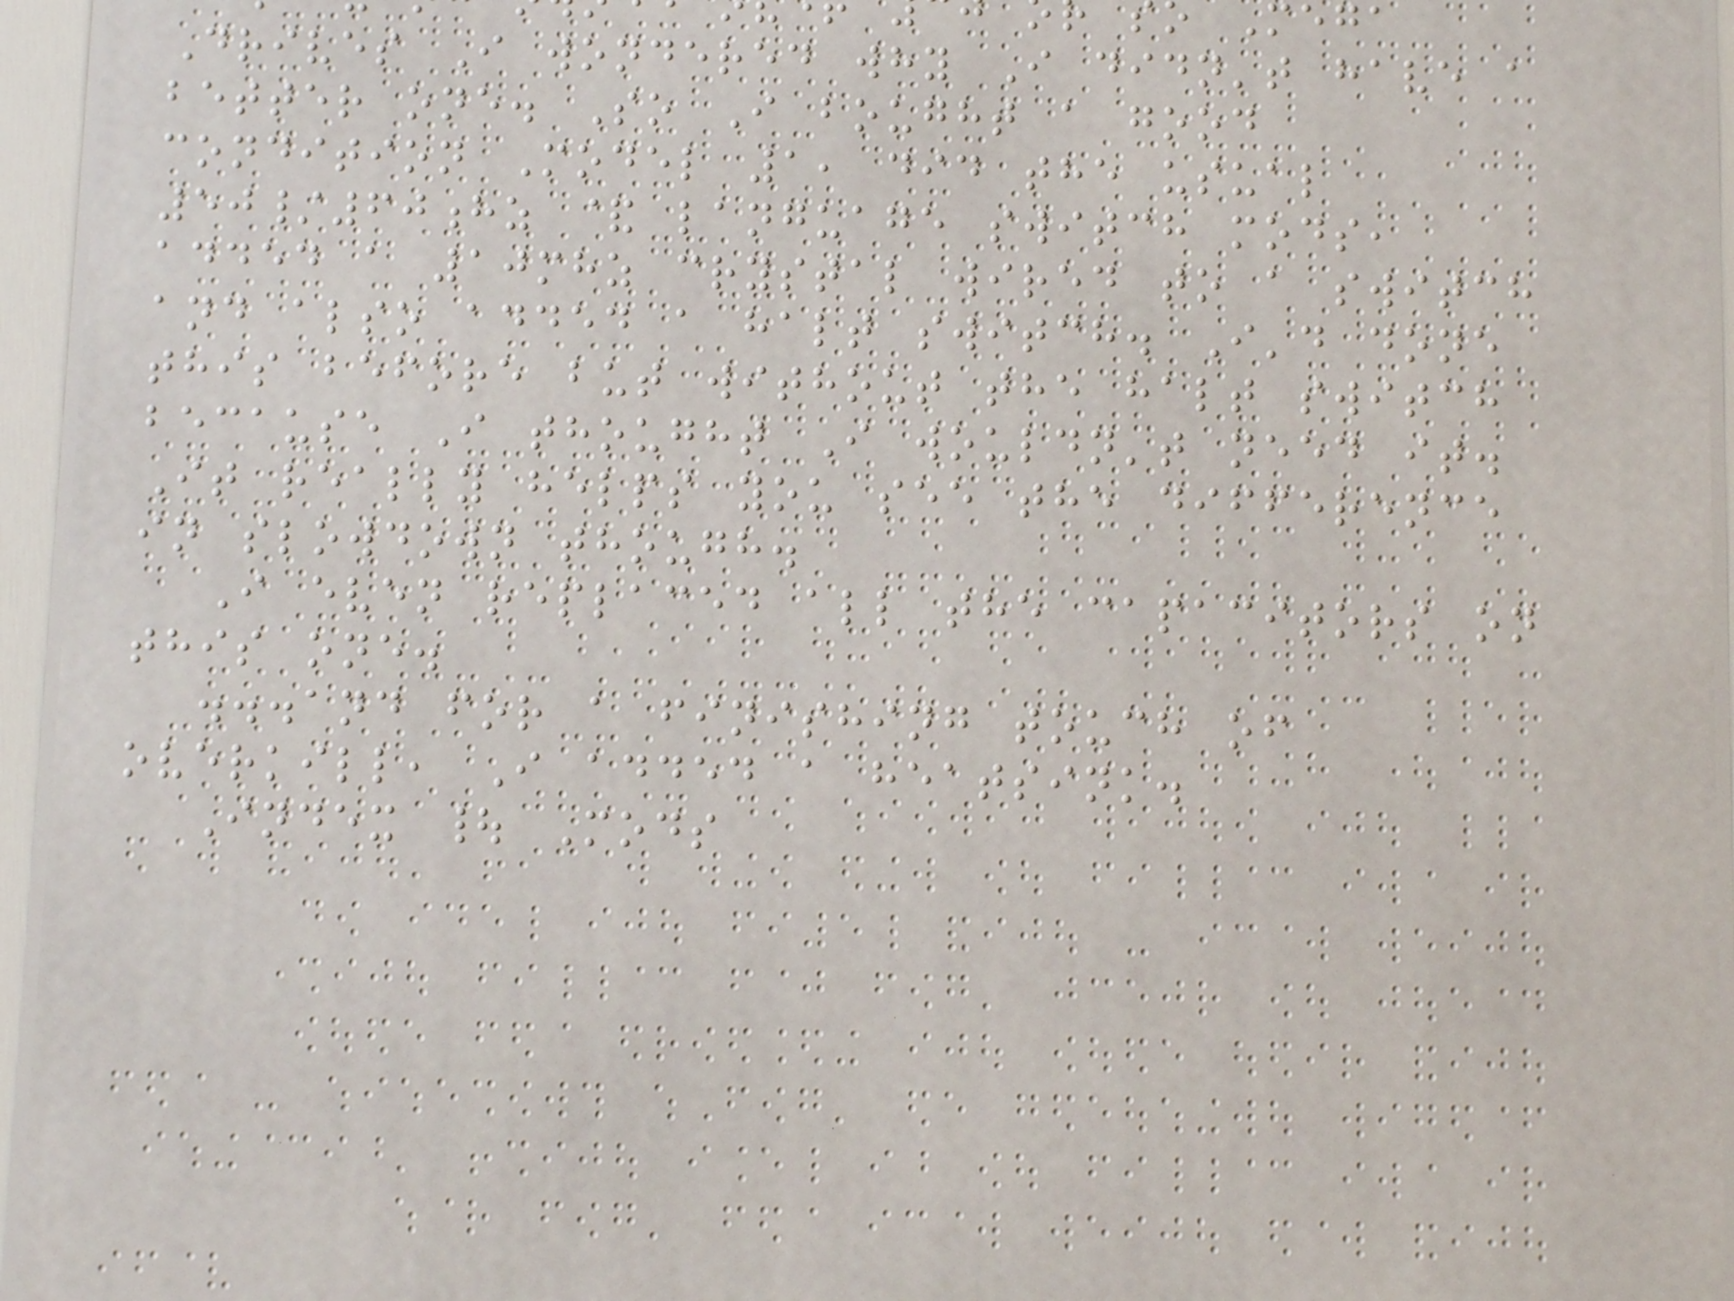Drives I wondered why I didn't have a
better one. So I bought a good
condition Model 1, did the usual
50/60hz & language switch mods,
added a 10mhz crystal wired to a switch
and also added a halt switch. I'd done
this before but without the halt switch
because I thought I wouldn't need it.
It really helps you see the difference
in slowdown though.
I even replaced all the capacitors on
this one.
...and for a finishing touch of
overkill, I added a heatsink.
Index | Mods
